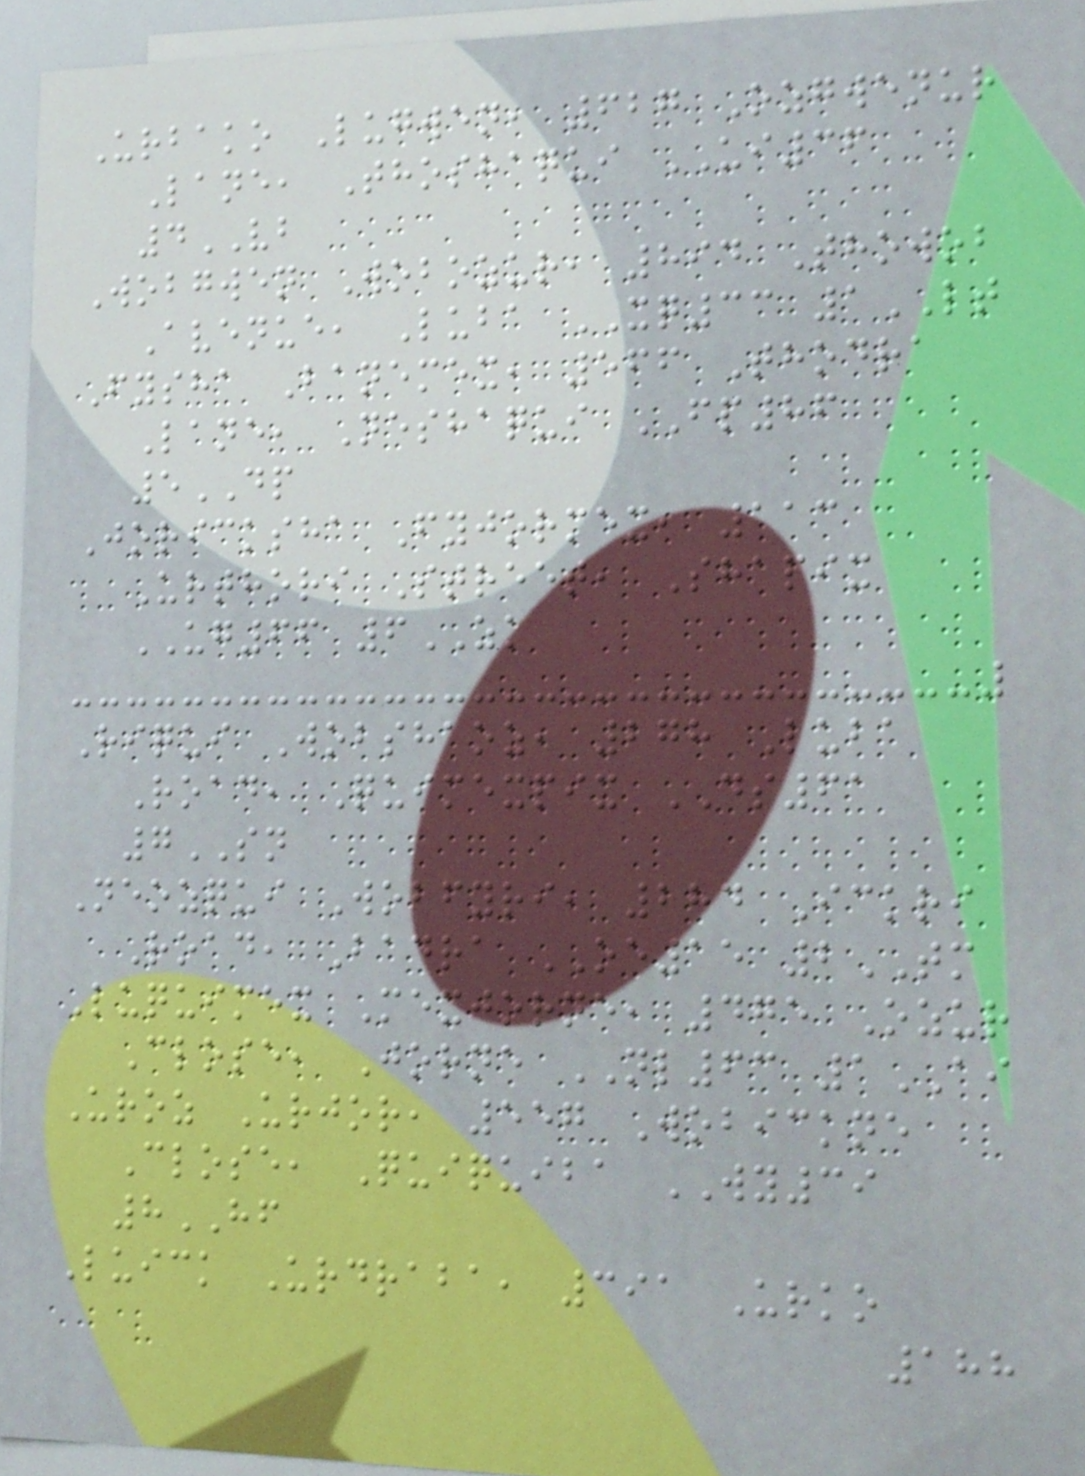Urbako Lugwen, 627 Ozgwenur
Lane, Thoshaqui UI36
4VB
Wobgwen Wobozur, 894 Thowob
Avenue, Luba XQ33 1LT
Fysha Banemex, 566 Thodra
Lane, Neshaqui FP86
5DP
Joricksha Fyjormex, 113
Urthori Street, Shapix
UG66 6ZK
Riqui Wobshaoz, 278 Luba
Road, Quimexpix DS61
7SN
Neozqui Wobfyri, 284 Ickri
Road, Badra OE15 2TM
Luquimex Mexjorne, 475 Ozur
Close, Jorne NL63 1AI
Uroz Urjor, 557 Wobickne
Close, Quiquiba WY39
8HF
Luick Urdraba, 391 Urko
188
